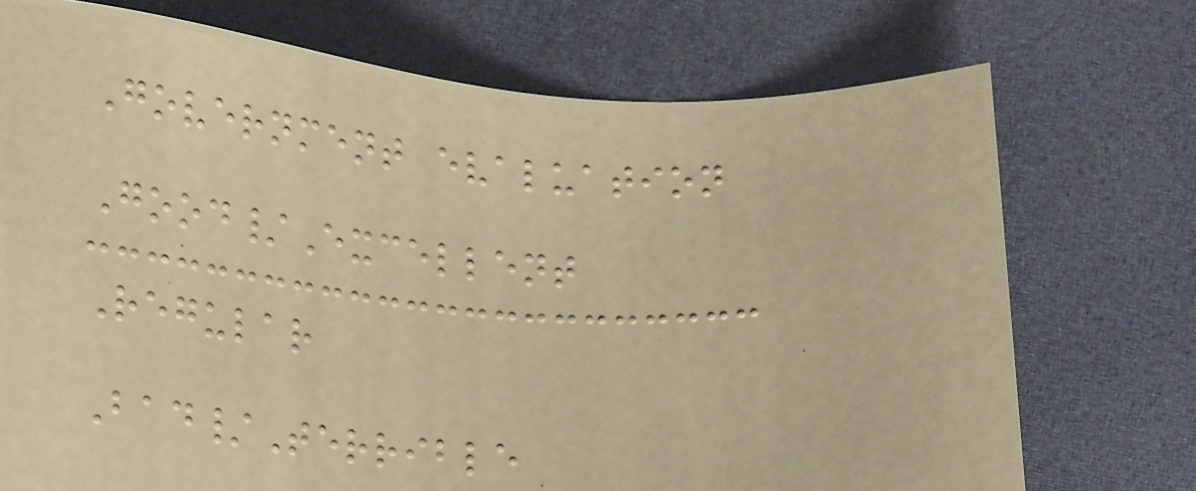Government evaluation
Good/Excellent
Regular
Bad/Terrible
